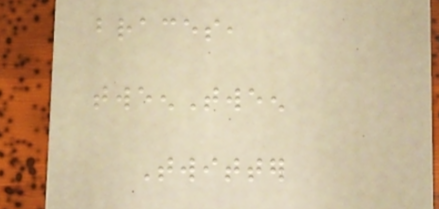braces,
tweenTween
Twitter
